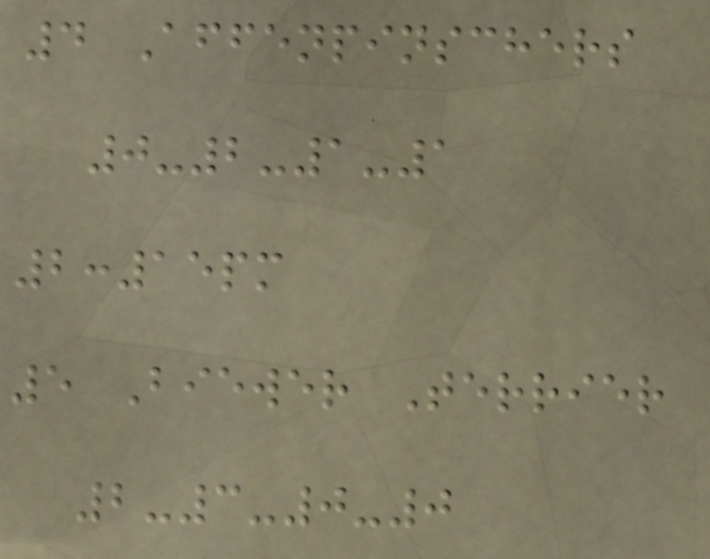4 Affenpinschers
0-2-1-1
2:15pm
5 Biewer Terrier
2-3-0-0
